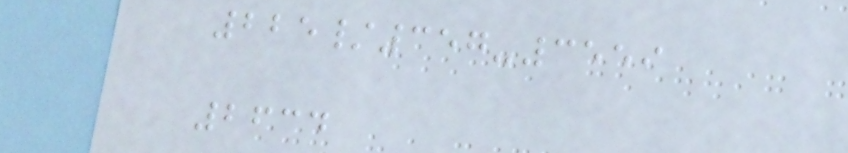225/357-3559
2634
